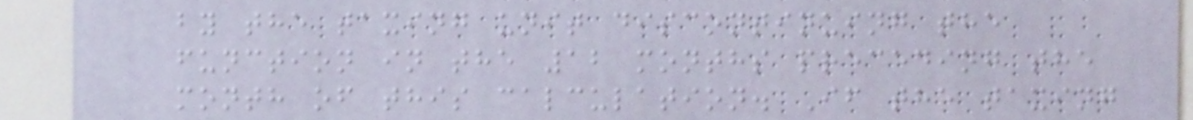by the taxing unit discontinuing the
function in the 12 months preceding the
month of this calculation. If the taxing
